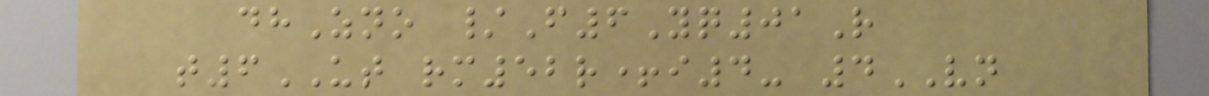dhZno /F6Yq01R
t6UT rm52r+i4- 4VN
